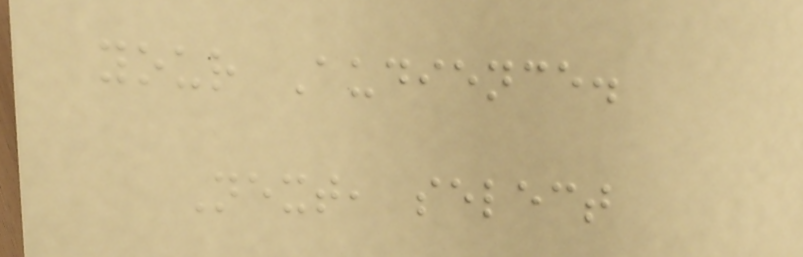your Audience.
Next, select
